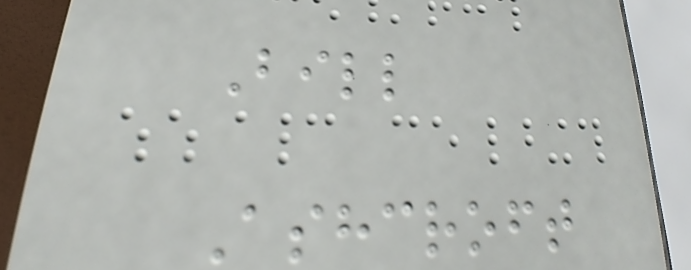Bill
Ashcroft
